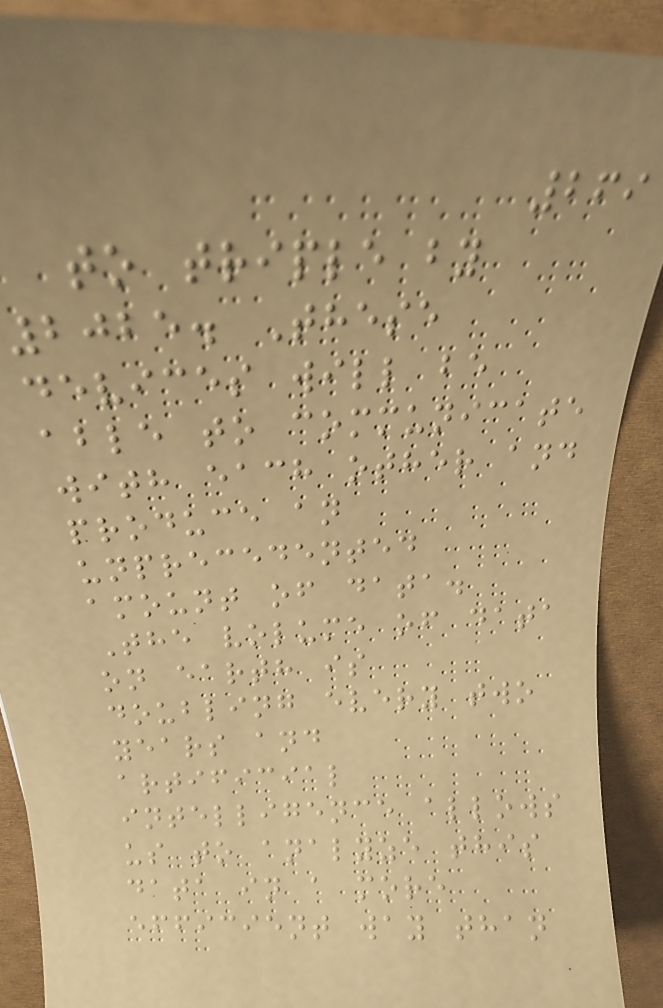269
to triple by
2025. These
devices will be
able to communicate
with each other and
produce an
unprecedented
amount of data.
The volume of data
on earth is
doubling every two
years and
artificial
intelligence allows
us to analyze this
data in a more
efficient way than
